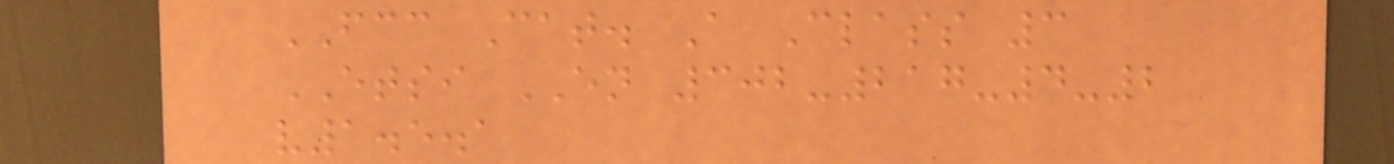FCC Cat. A Class 3
ETSI EN 302-217-4-2
v1.5.1
